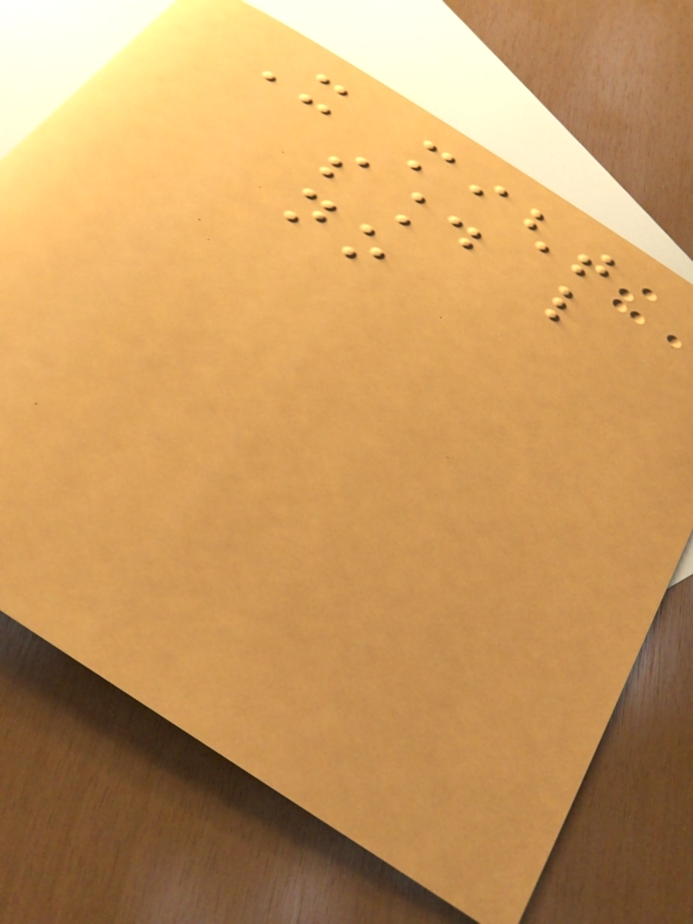It might
sound like
no
